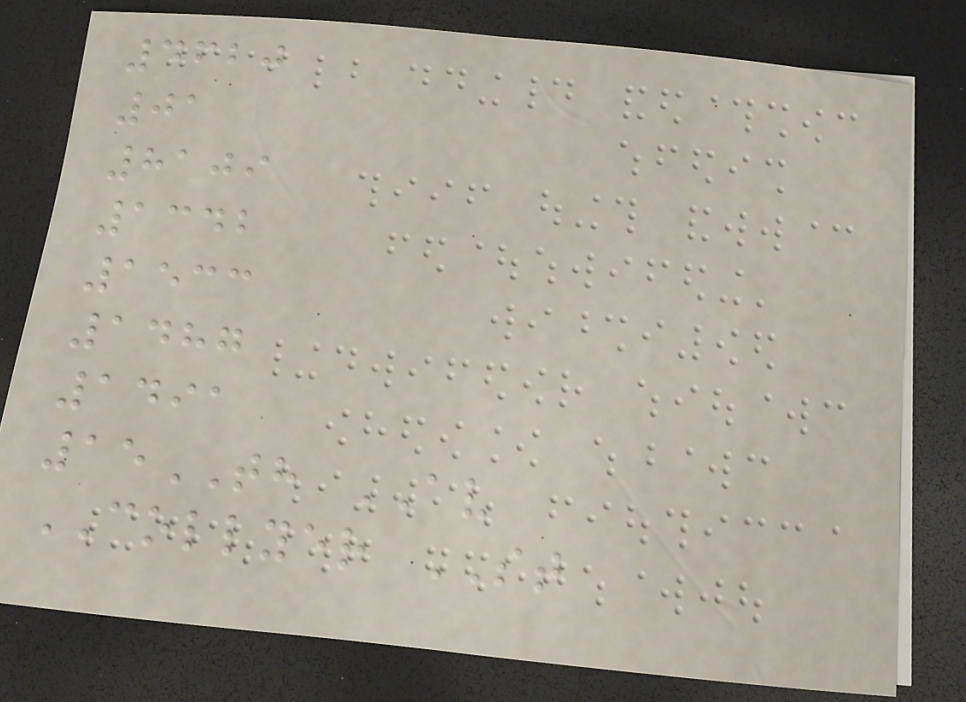4620
01
8109
1342
1533
1487
1491
15TH AV
COLLYER ST
